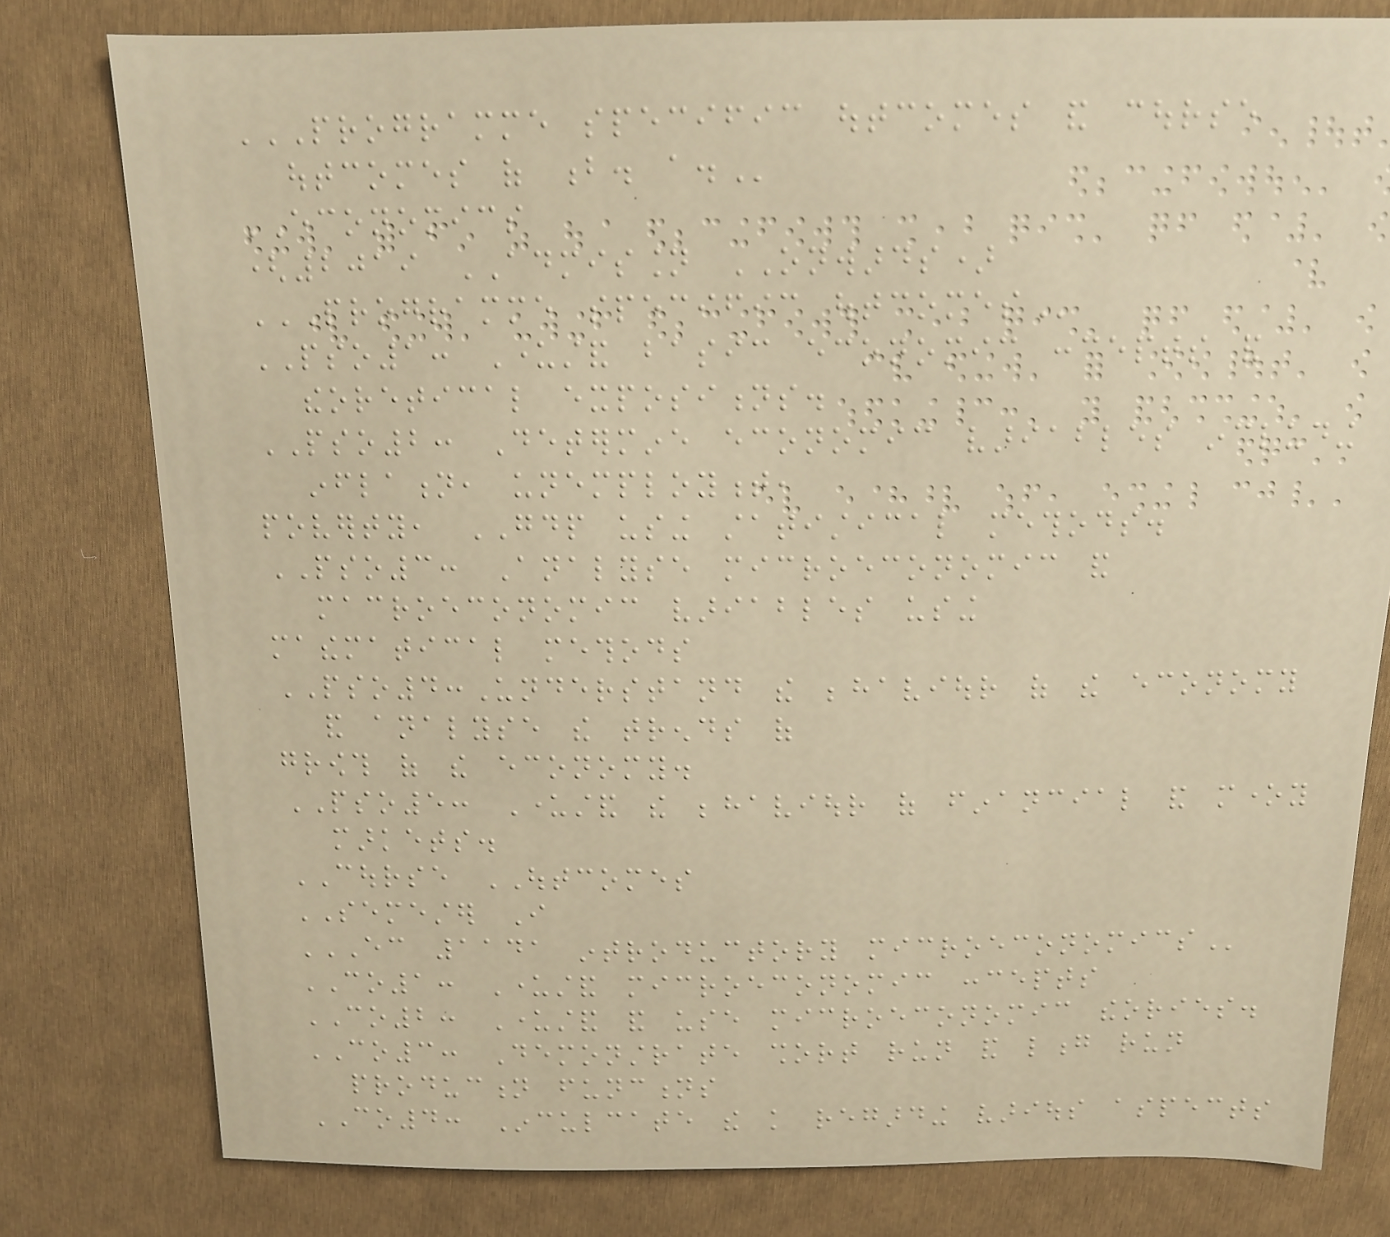PROGRAMME SPECIFIC OUTCOMES AND COURSE
OUTCOMES OF B. A.
ECONOMICS
(2019 ADMISSION ONWARDS)
PROGRAMME SPECIFIC OUTCOMES
PSO1: Understand basic economic concepts and
theoretical expositions.
PSO2: Determine economic variables including
inflation, unemployment,
poverty, GDP using statistical methods.
PSO3: Analyse microeconomic and
macroeconomic variables using
mathematical methods
PSO4:Understand the behaviour of the economy
and analyse the trends of
growth of the economy.
PSO5: Understand the behaviour of financial and money
markets.
COURSE OUTCOMES
SEMESTER I
EC 1141 INTRODUCTORY MICROECONOMICS
CO1: Understand microeconomic concepts
CO2: Understand and use microeconomic theories.
CO3: Demonstrate short run and long run
production functions
CO4: Inculcate the knowledge regarding various aspects
